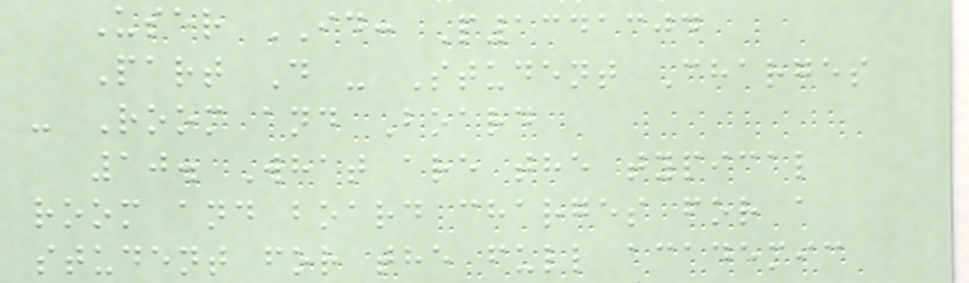User ID: P1341304
Part D - Student Charges
- Room and Board
10. What are the typical
room and board charges for a
student for the full academic
